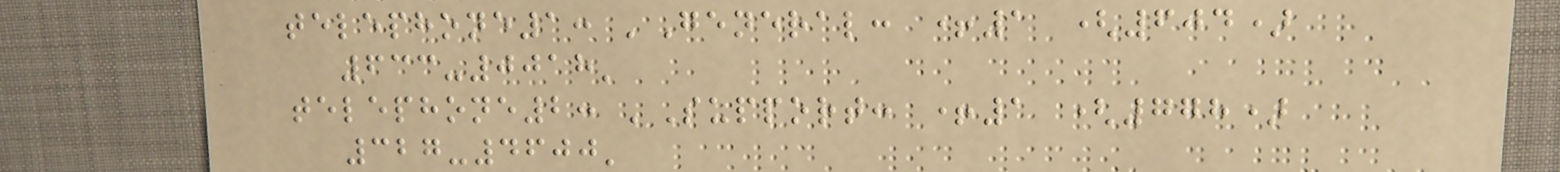telephone1: 'General: +1 (604)
633-0018'
telephone2: 'Support: +1 (778)
327-4600'
